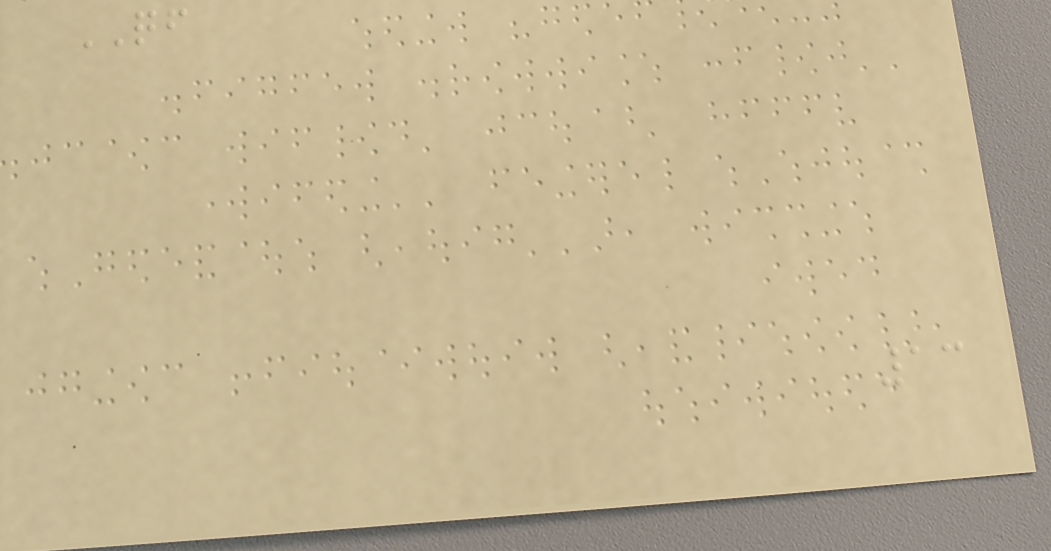QF
13
